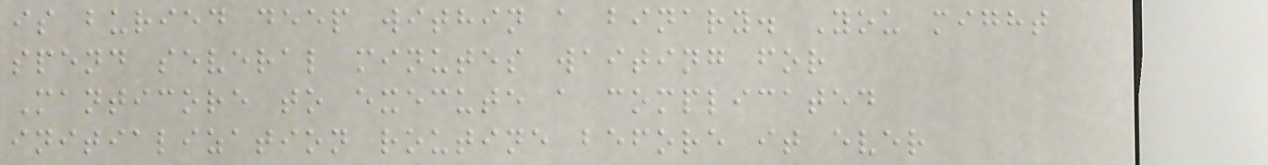is buried deep within a binary. You might
spend several minutes waiting for
Manticore to execute a complicated
initialization routine before it ever
